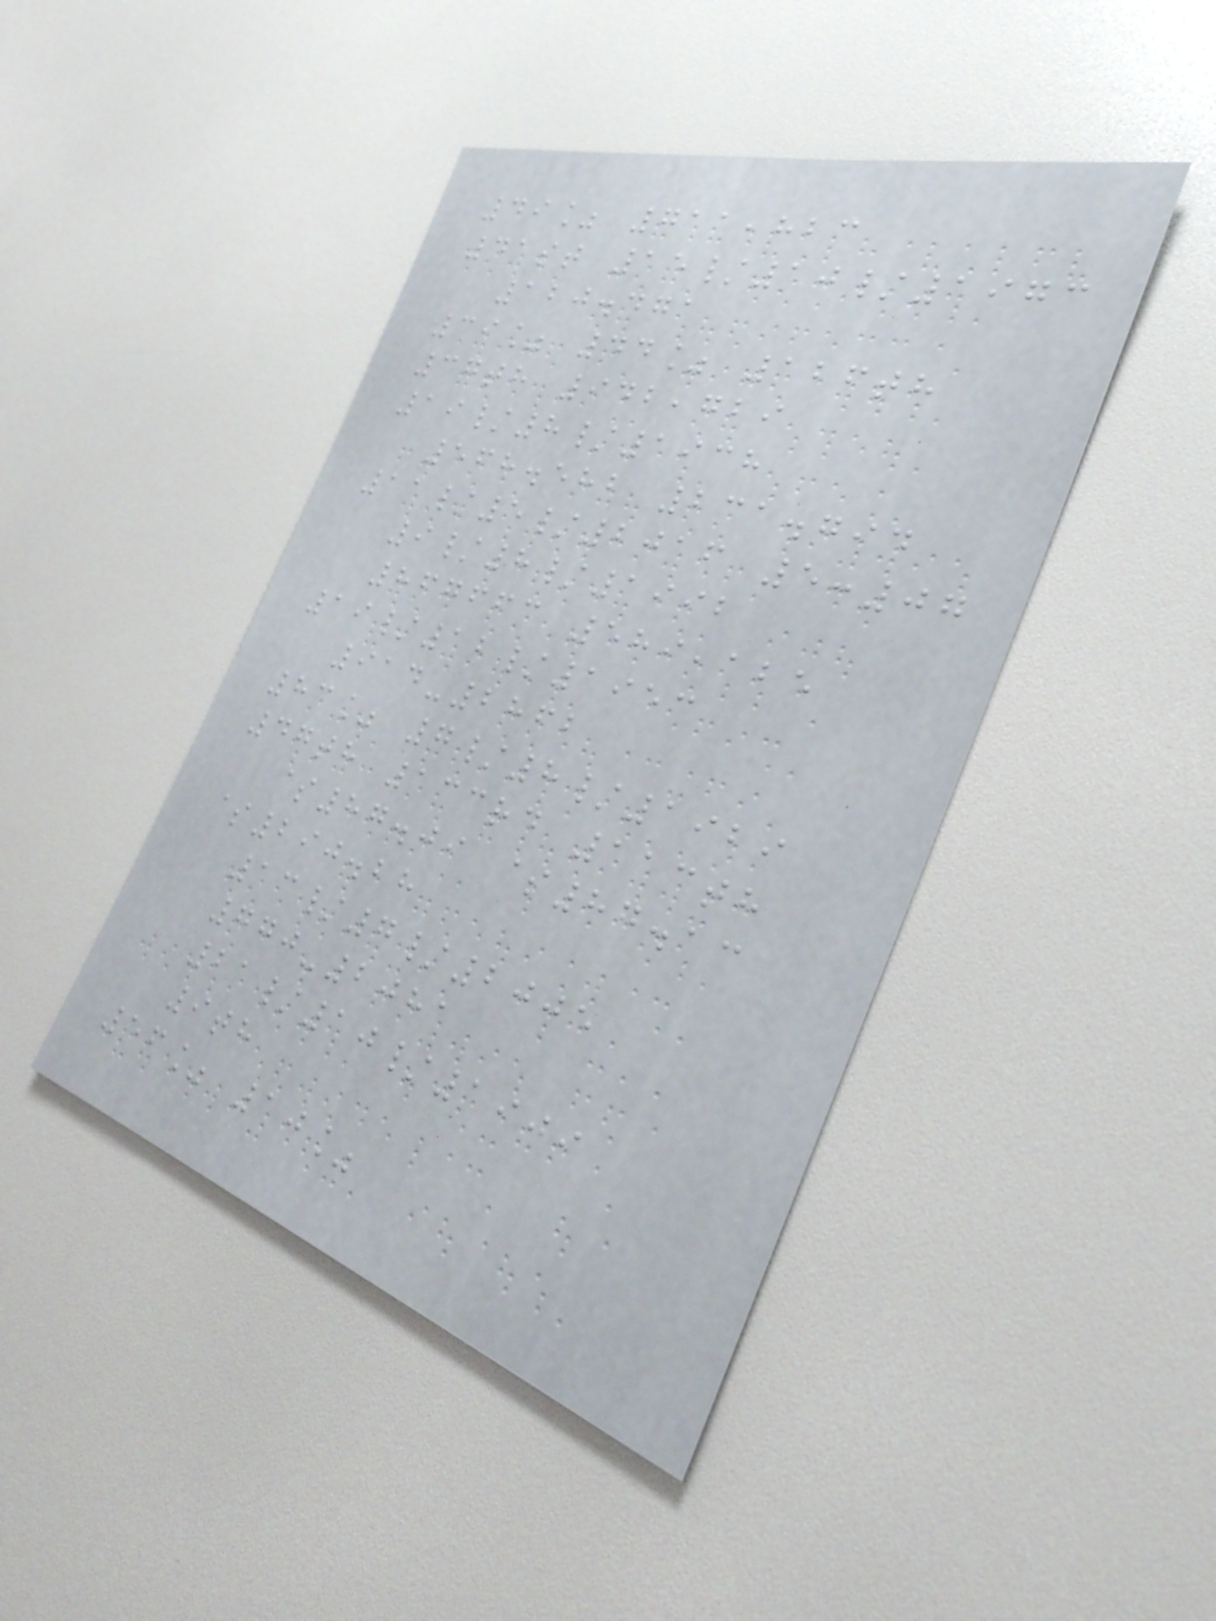49% 711,823
41st 15/10/1973
120.471
39% 44% 126th
37th 942,729
19/8/1938
568.582 231.794
11/5/2016 5:07
9/8/1992
867663 589,125
19/12/1953
914-2862
83% 7/8/1929
47th 133rd 113th
$87.09 $87.13
$290.28
13/7/2005
770-2081
21/10/1909
9th
56% 10%
